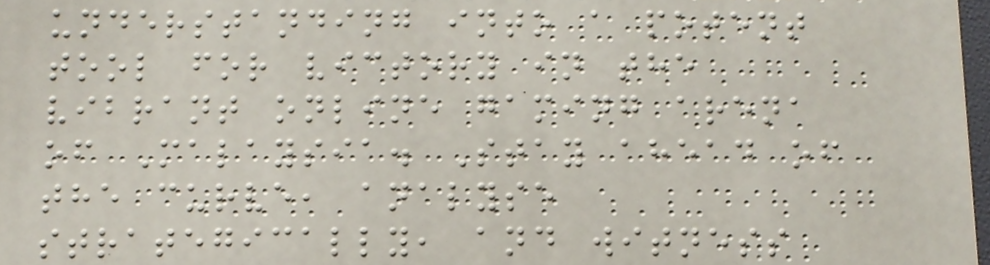understanding into a potent
tool for victory in the
vibrant online gaming arena
of Malaysia. Stay ahead of
the curve, analyse
strategically, and witness
